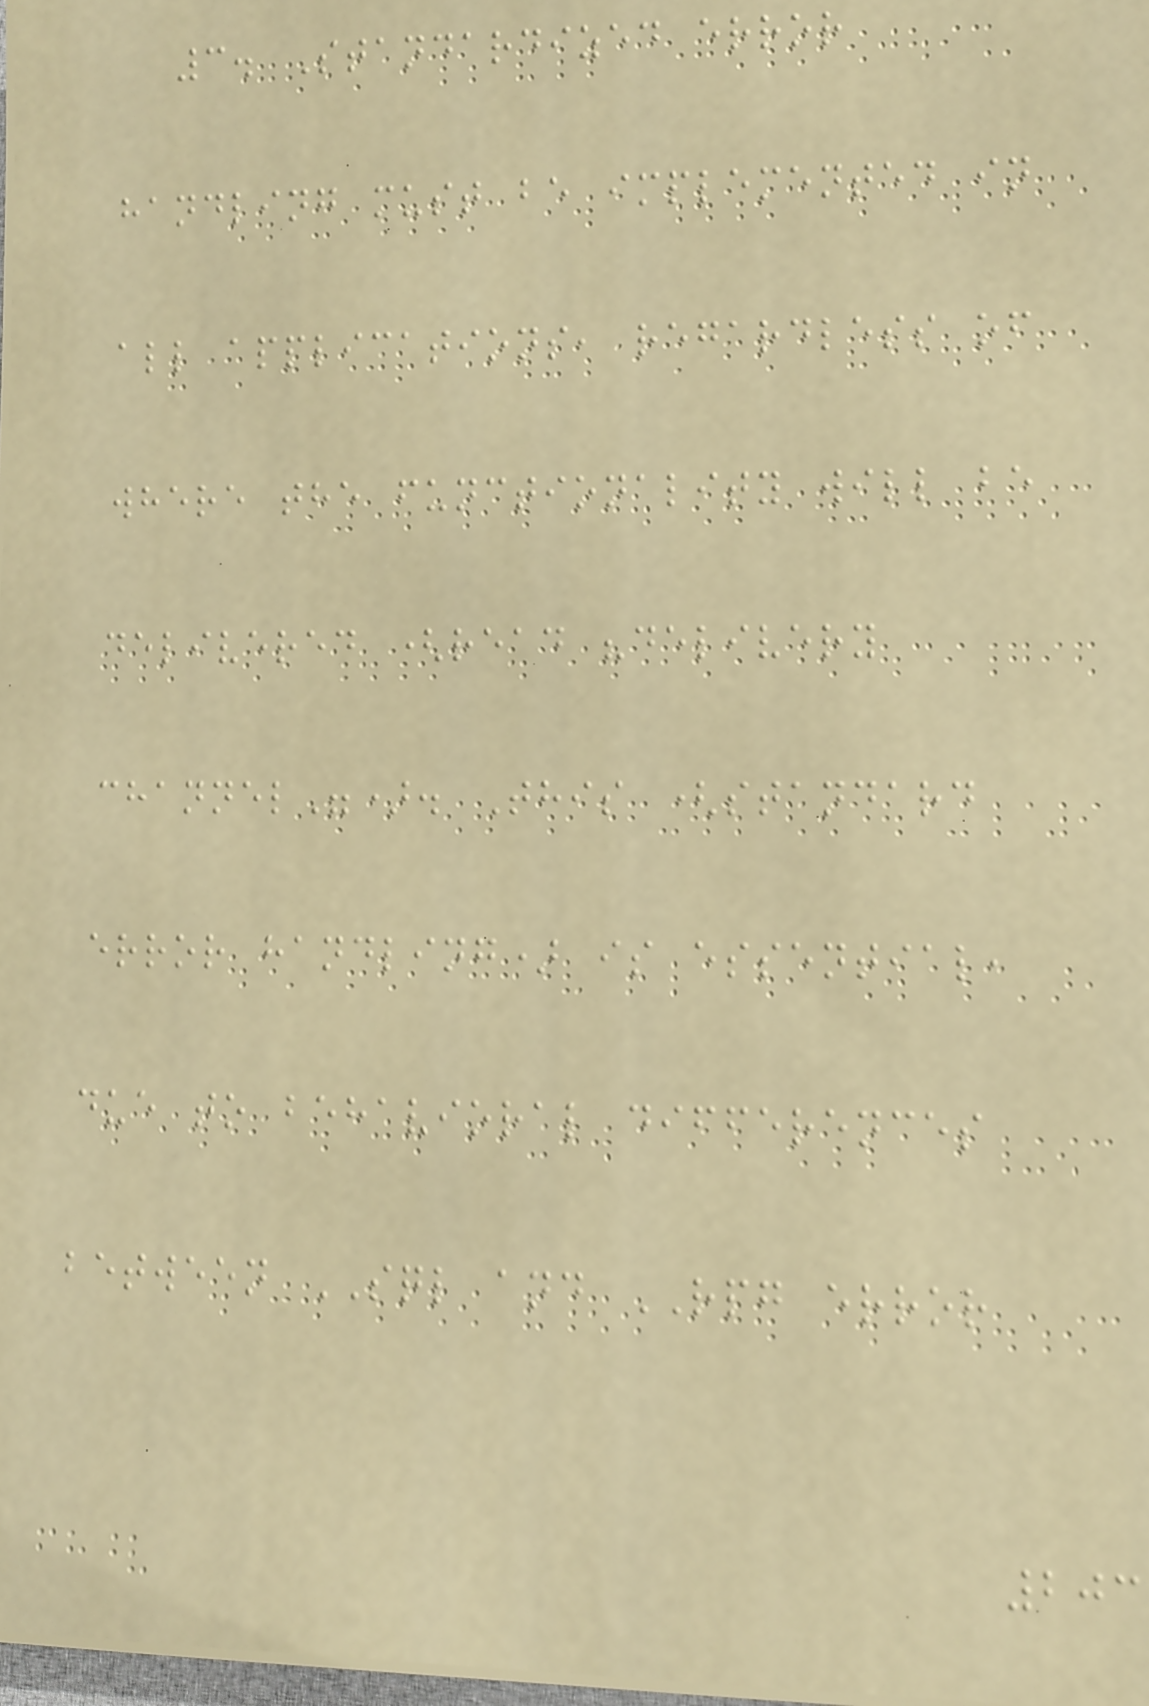3. Standardized error
handling must be implemented in
all applications, regardless of
where the functionality will be
delivered (read "delivery
channel"). This (standard
error handling) is essential,
due to behavioral differences
between SQL and RPG error
203
